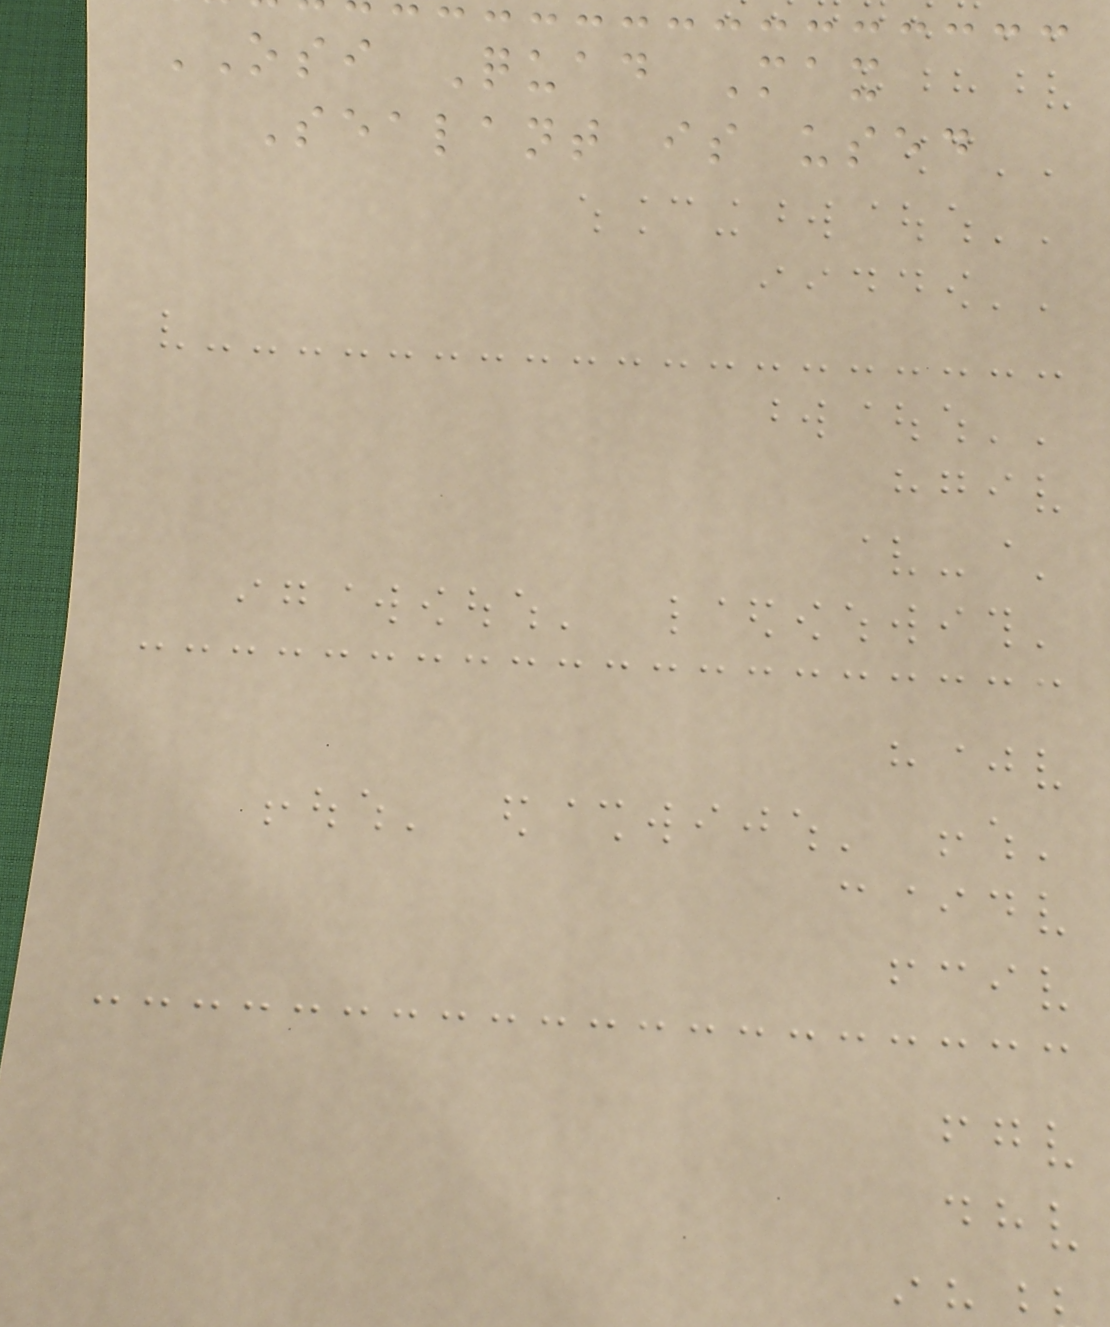OSI Quad Max
Sealant is used
